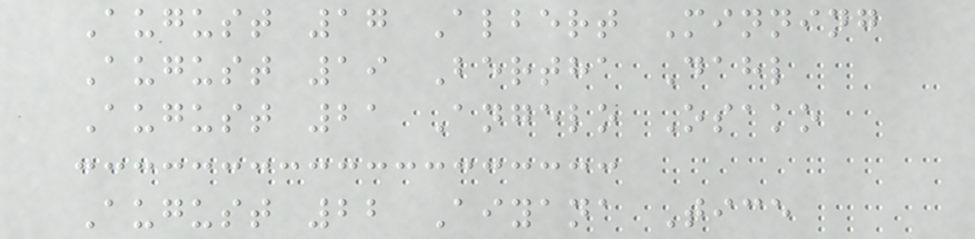August 17 Albert Minning
August 19 Bertha Dahl
August 21 Angelo Osako
August 22 Aiyana Tice
